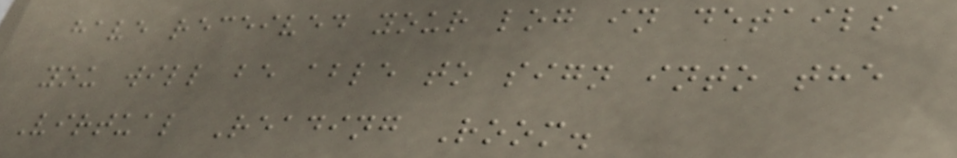have received your log in details
you will be able to sign into the
Virtual Reading Room.
